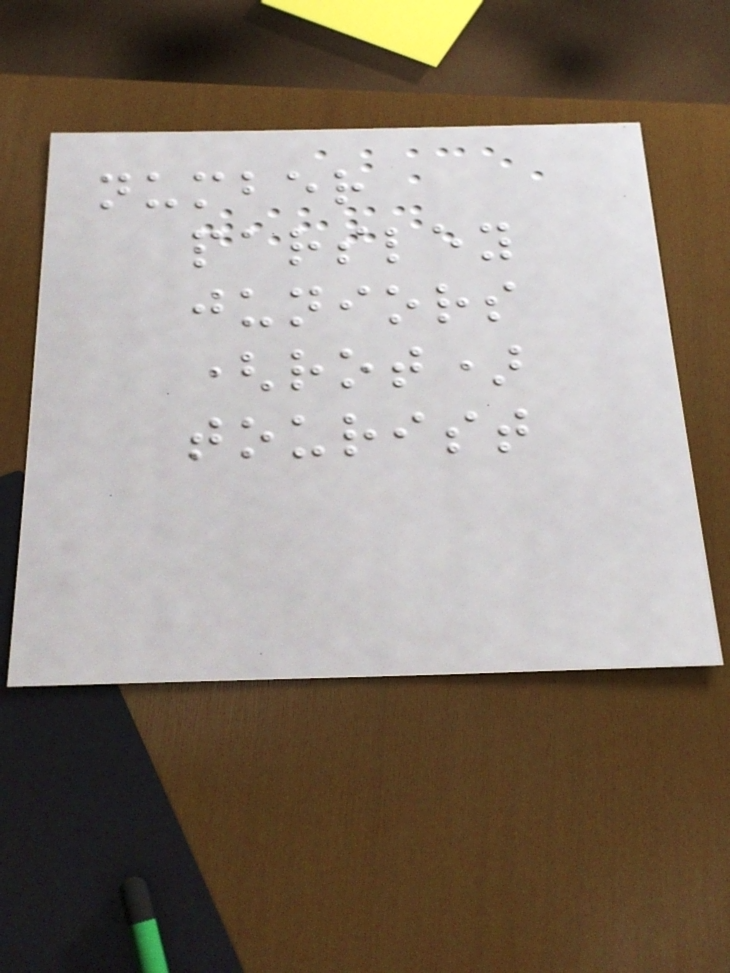number
parsley
juniors
(rot)
tourist
